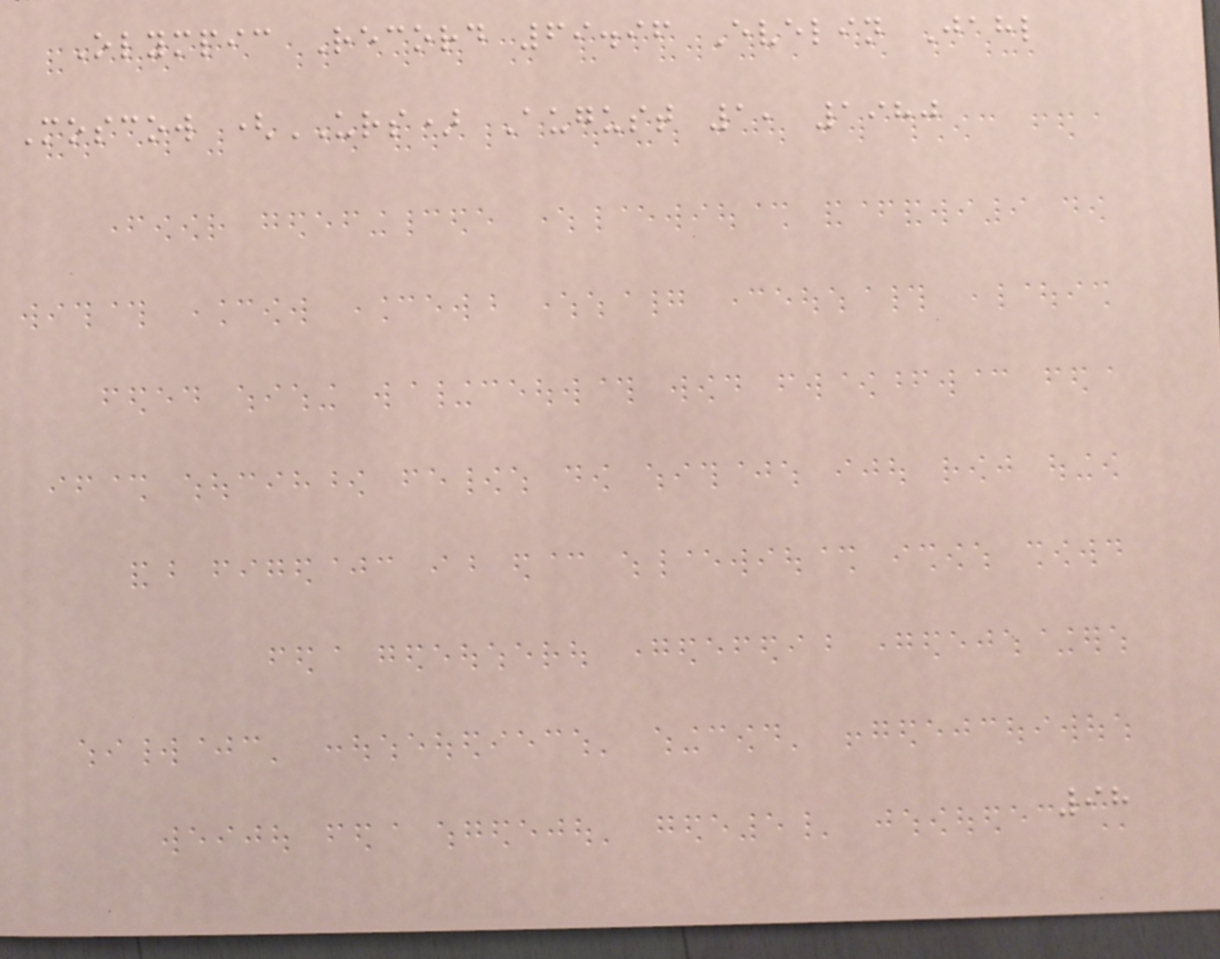Olympic Record 69.96 Evelin Jahl
Moscow (URS) August 1, 1980
98
